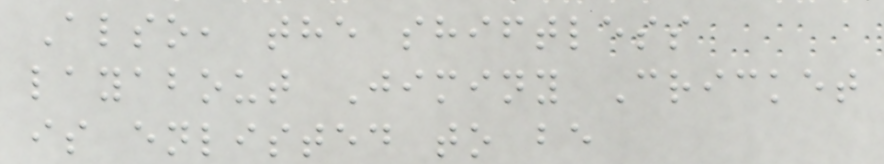Also, the shiftless
layabout Jiminy Cricket
is enlisted to be
